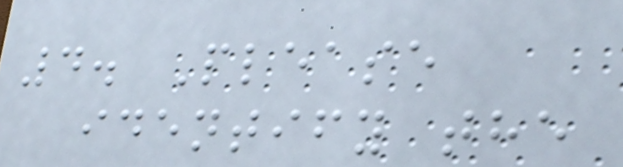4. Please
identify the
